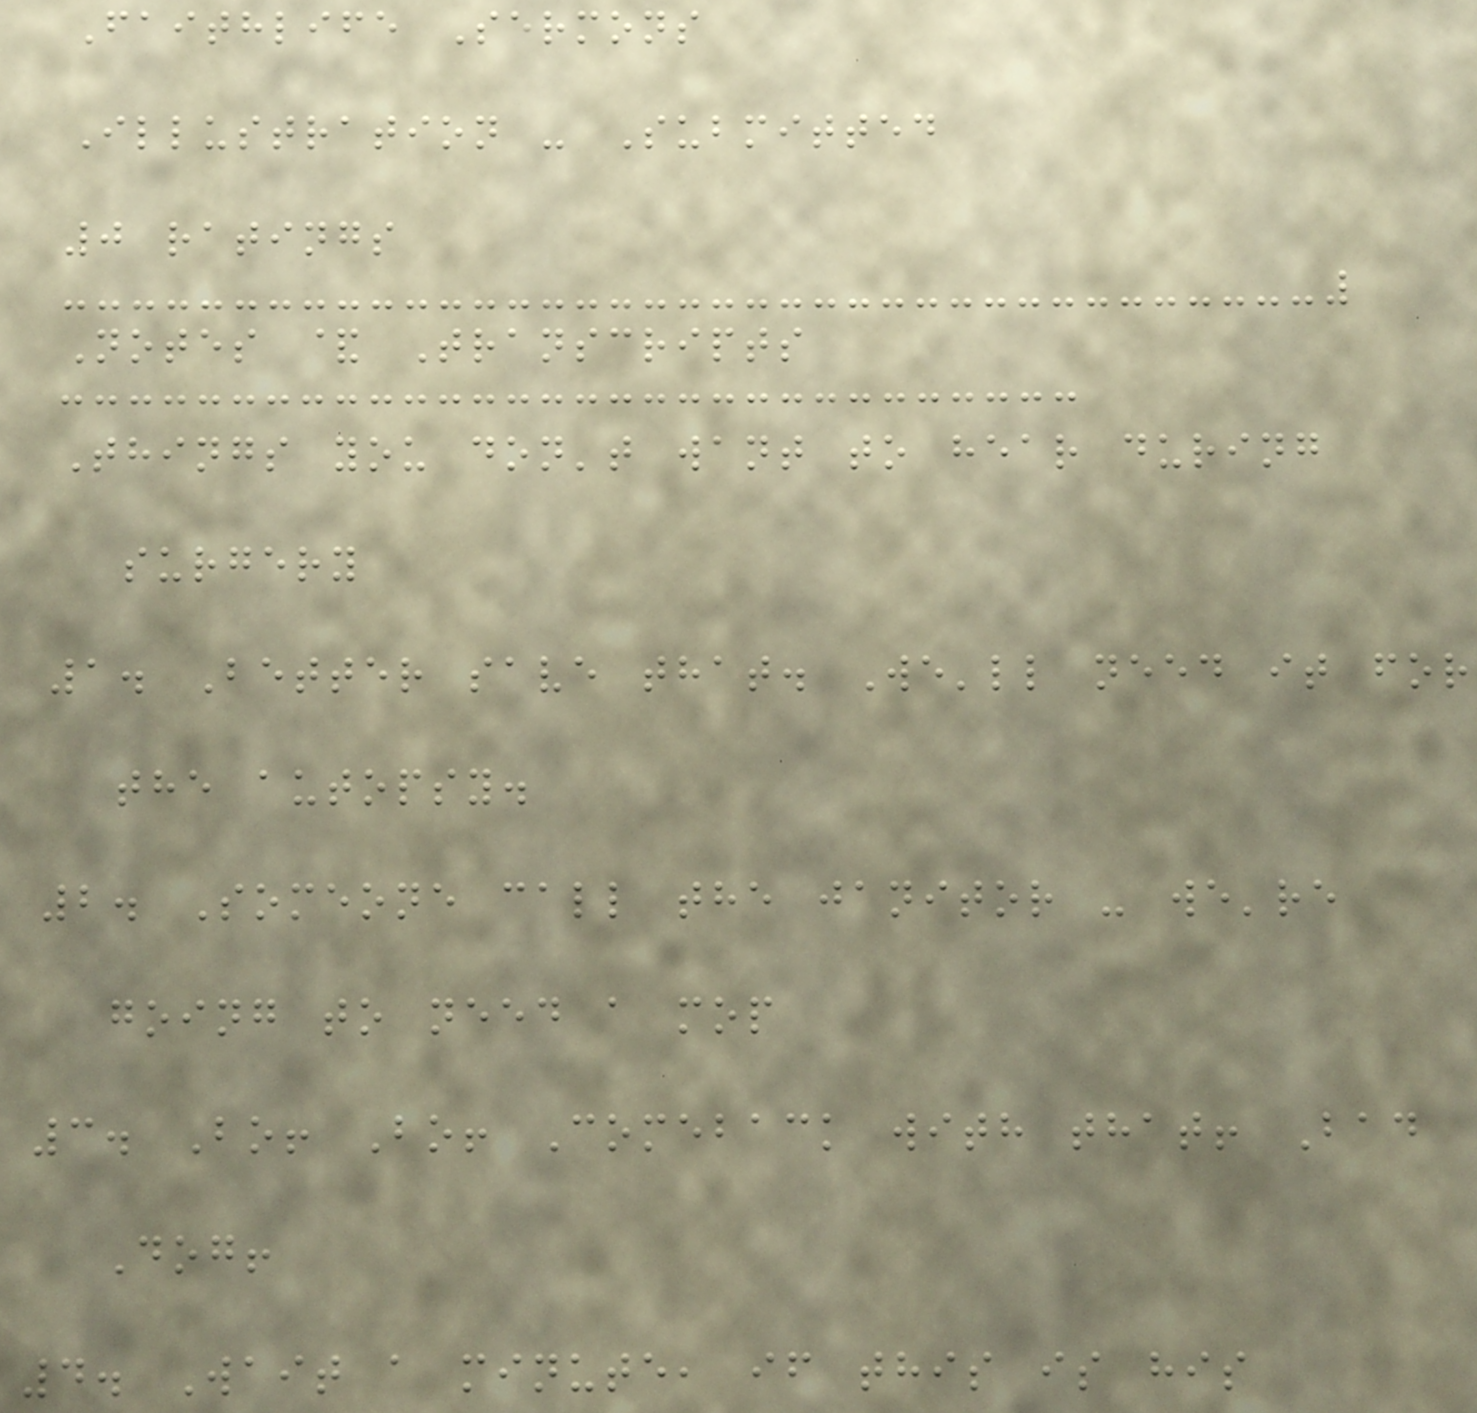Faithlife Sermons
Illustration - Submitted
0 ratings
Notes & Transcripts
Things you don't want to hear during
surgery
1. Better save that. We'll need it for
the autopsy.
2. Someone call the janitor - we're
going to need a mop
3. Bo! Bo! Comeback with that! Bad
Dog!
4. Wait a minute, if this is his
